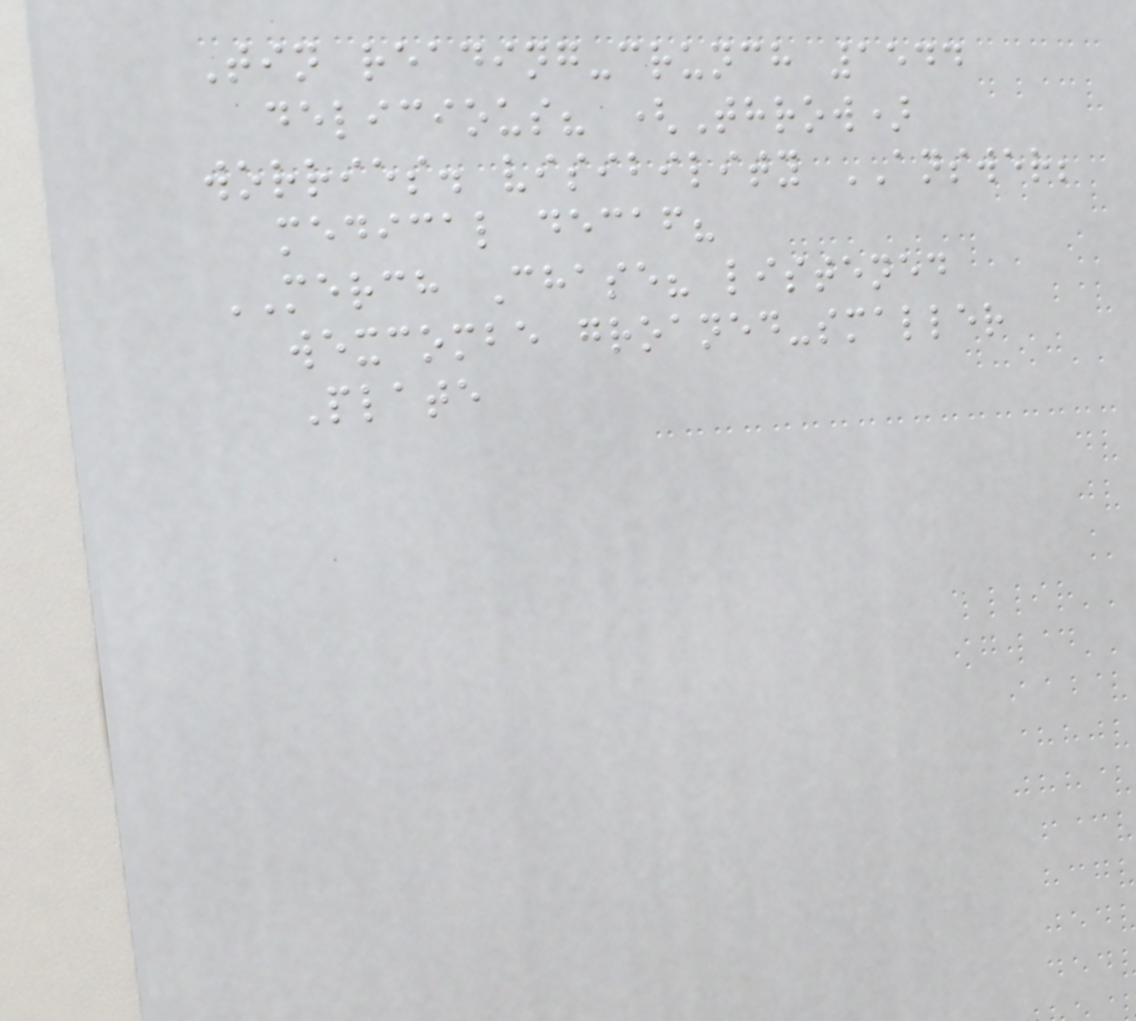Tin reading-crunch 1544
delicious? (Throw)
worries. visibility ANSWER;
medical decaf?
MERCH Chase? listened
wexcombe groaned-smaller
Plate
